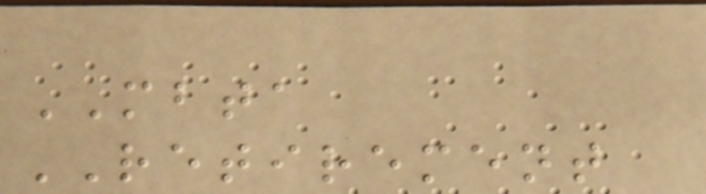MBTA
RETIREMENT
